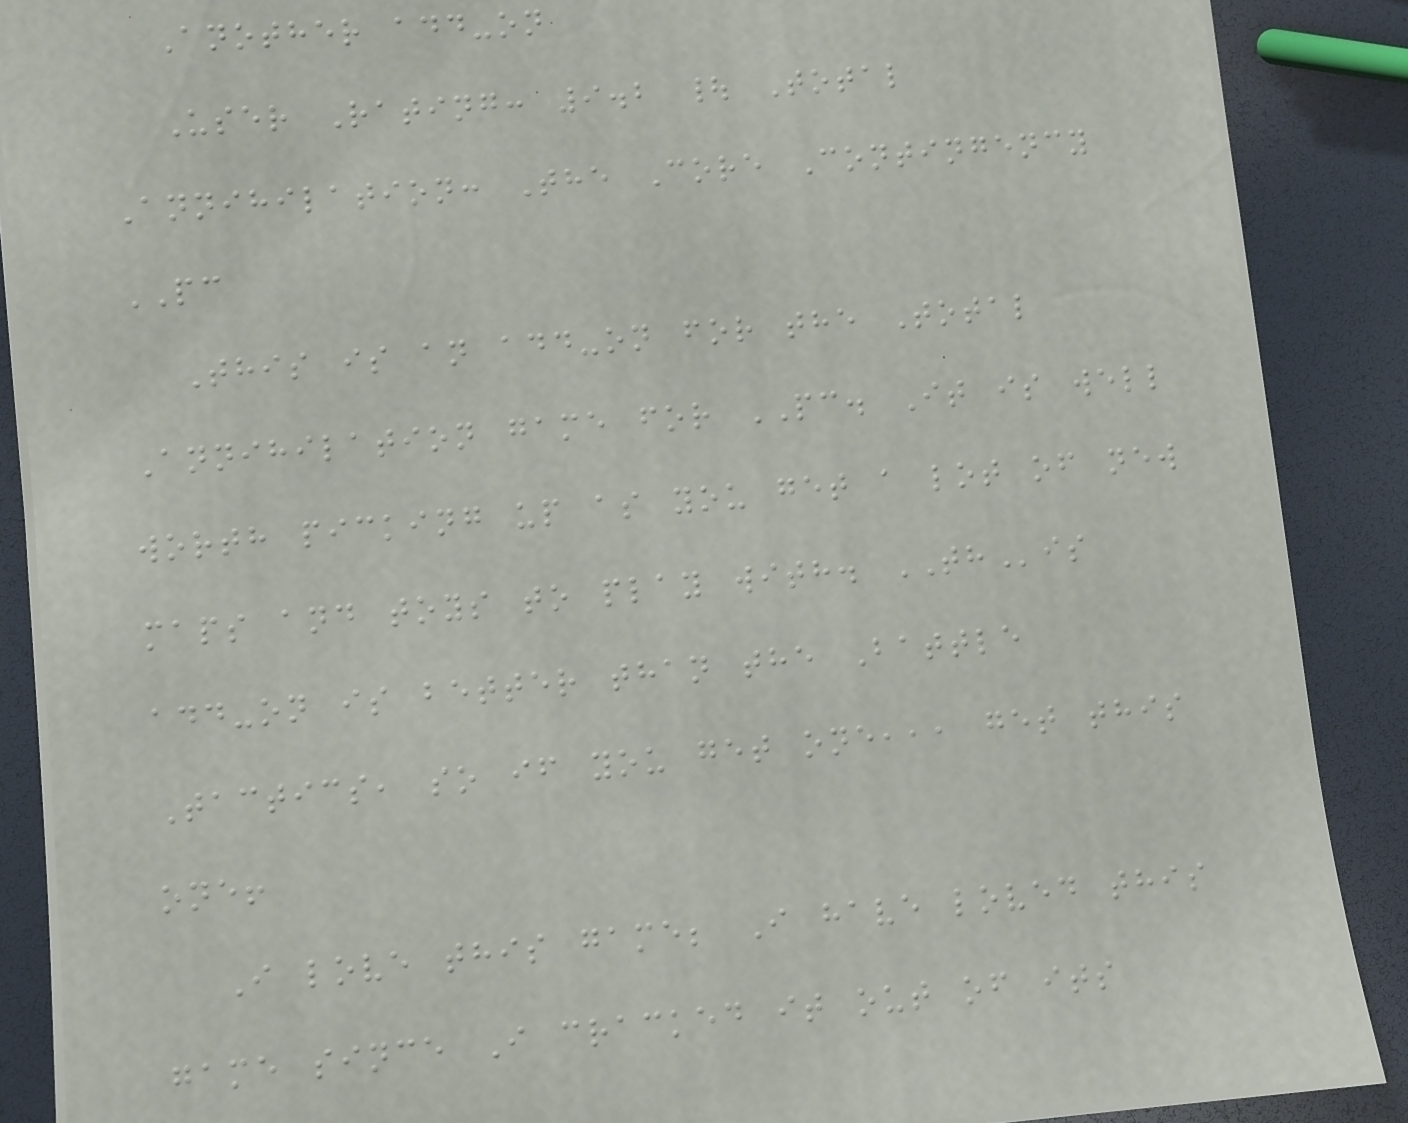Another add-on
User Rating: 9.2 | Total
Annihilation: The Core Contingency
PC
This is an add-on for the Total
Annihilation game for PC. It is well
worth picking up as you get a lot of new
maps and toys to play with. THis
add-on is better than the Battle
Tactics, so if you get one,,, get this
one!
I love this game; I have loved this
game since I cracked it out of its
